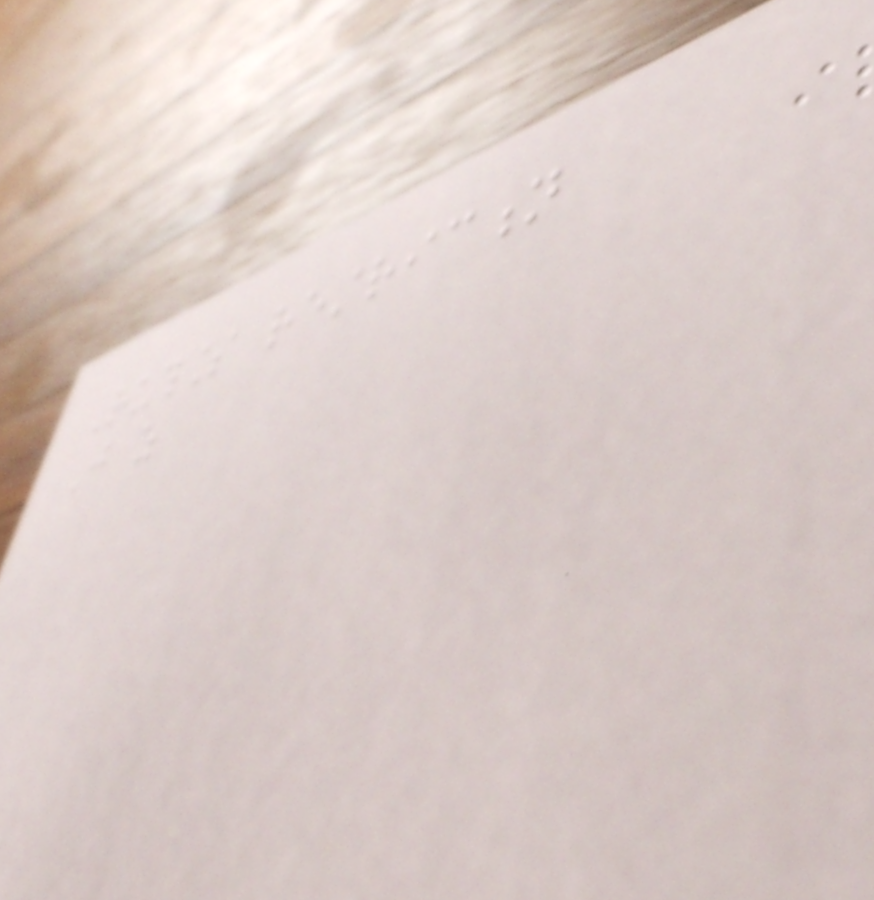Ruthless restriction
Just as
